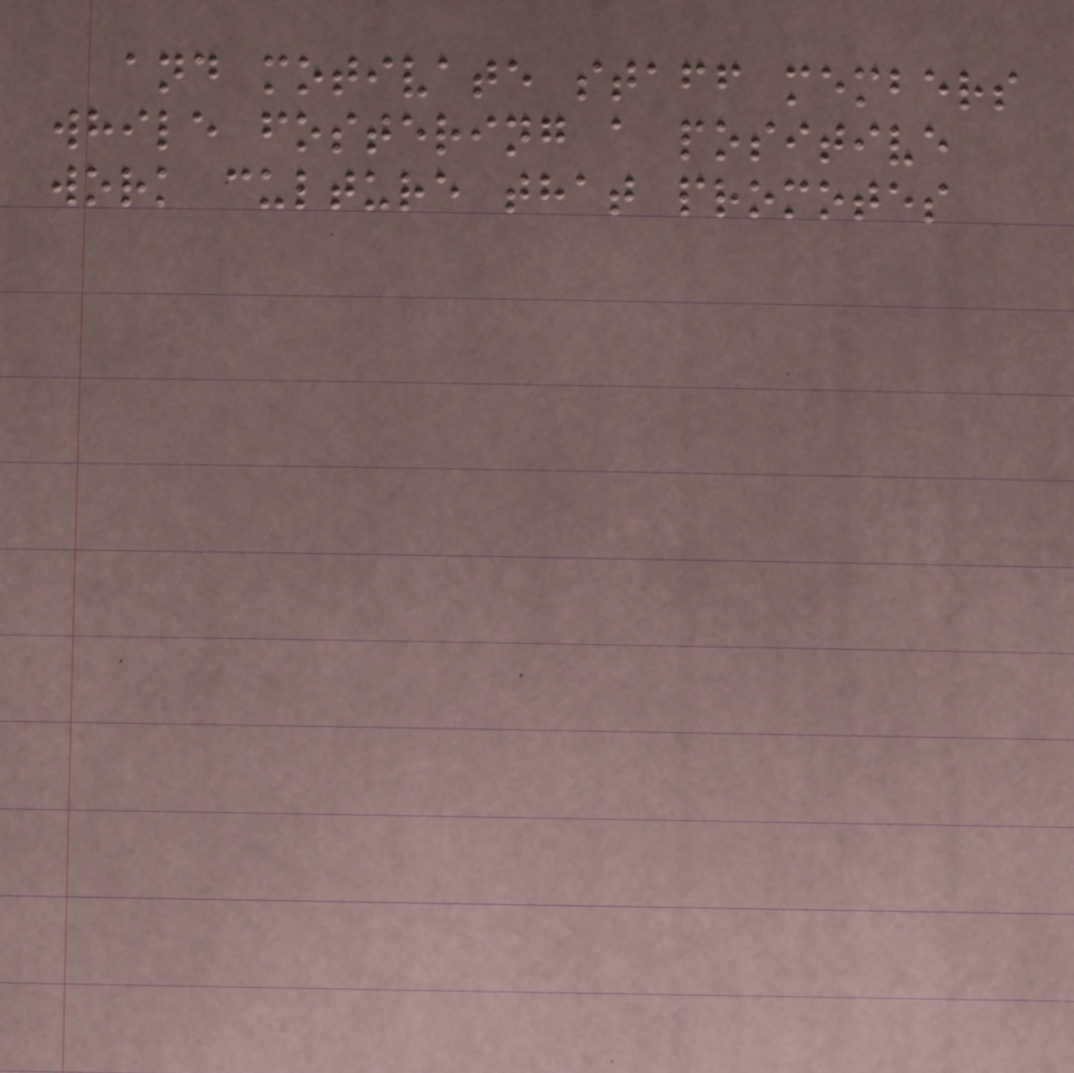and motivate staff members
while fostering a positive
work culture that promotes
